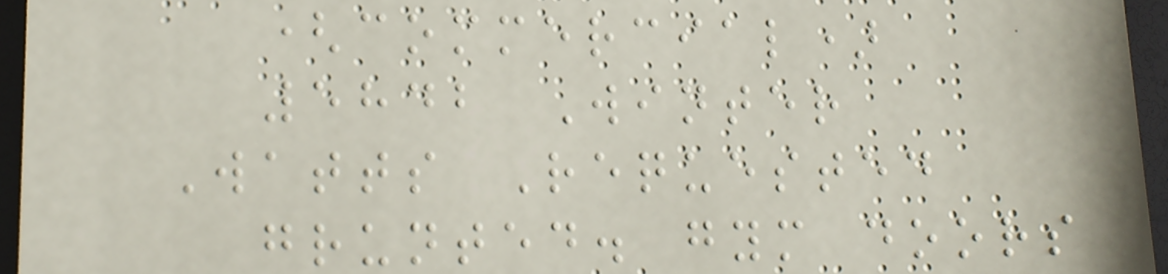(commercial)
5842 Winter
Watts Requested
grunted. gym doors
